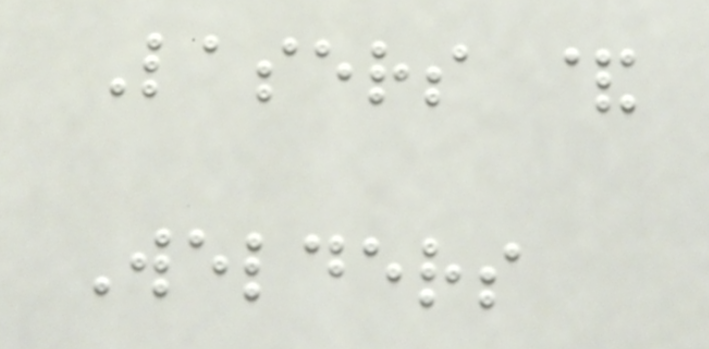Lasers &
Welders
